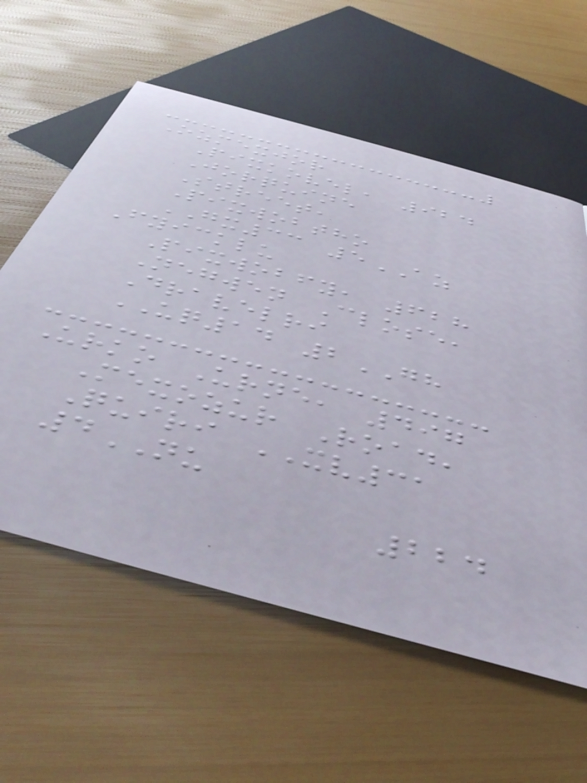Ozmexjor
Pixkovel, 924
Jorquine
Street,
Pixwobtho
GX33 5AZ
Fyicklu
Pixwobfy, 628
Negwen Close,
Dravelri
UQ14 2GH
Urko Urne, 497
Mexozur Road,
Quiri XV31
4NU
224
